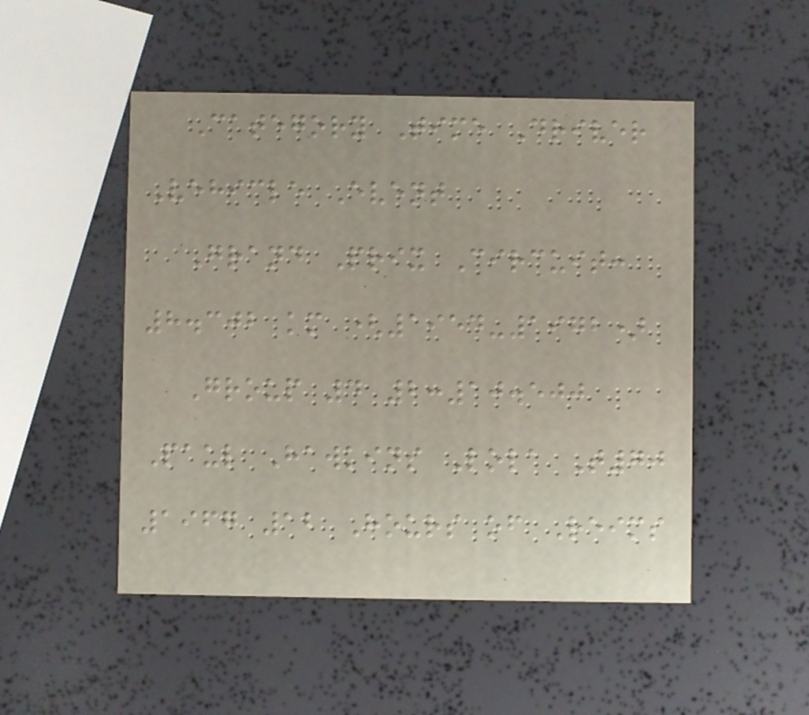Category Time Driver
Vehicle Event
Grand Prix Circuit:
8.302 km (1954-1972)
Group 4 2:10.500
Paul Hawkins Lola T70
1967 12 Hours of Reims
